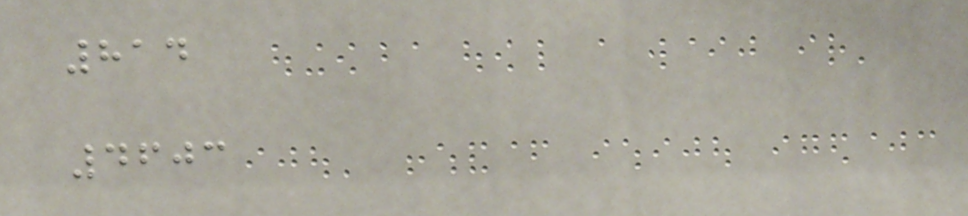814
4603
